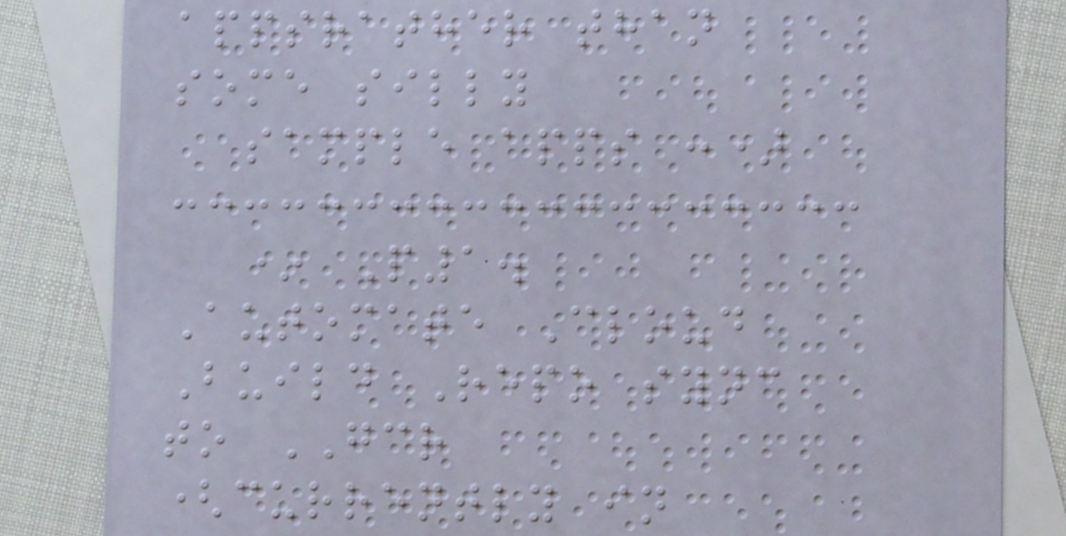appsrather than
some silly
sample apps :)
* P1.
Automate Cloud
Build Repo sync
to GCR
(currently in
